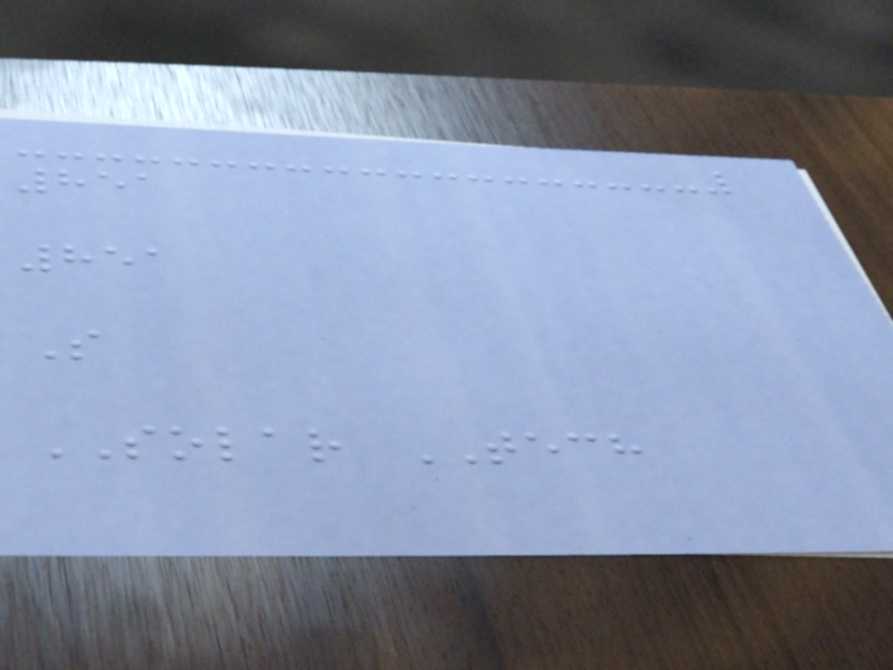851
851
S
SOLAR TECH
